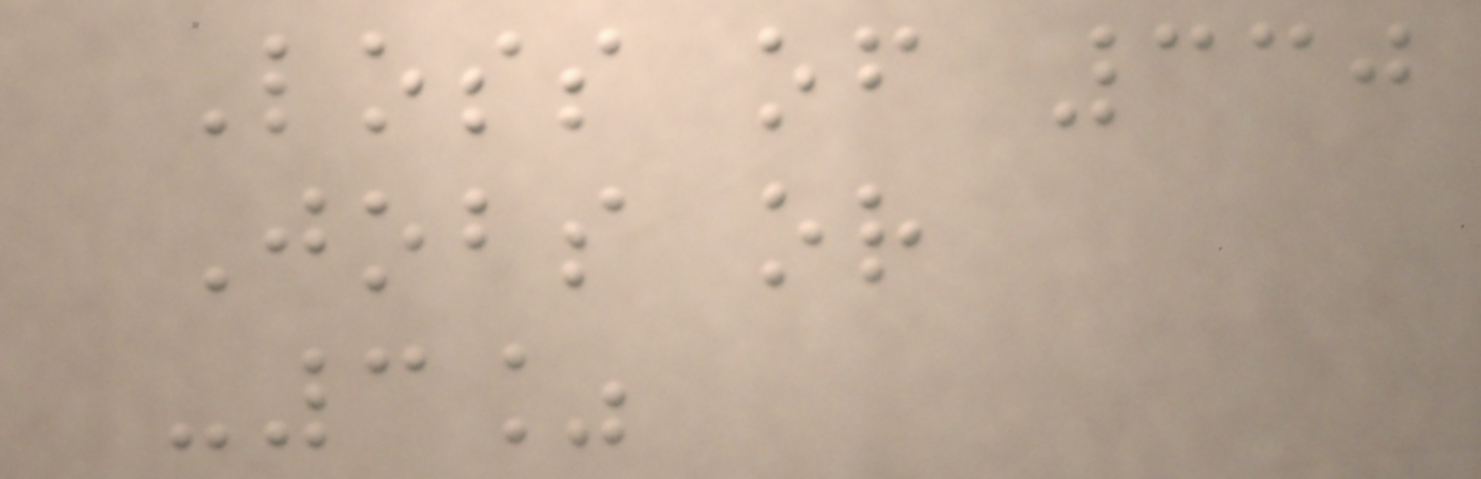Loss of 330
Jobs or
-3%
